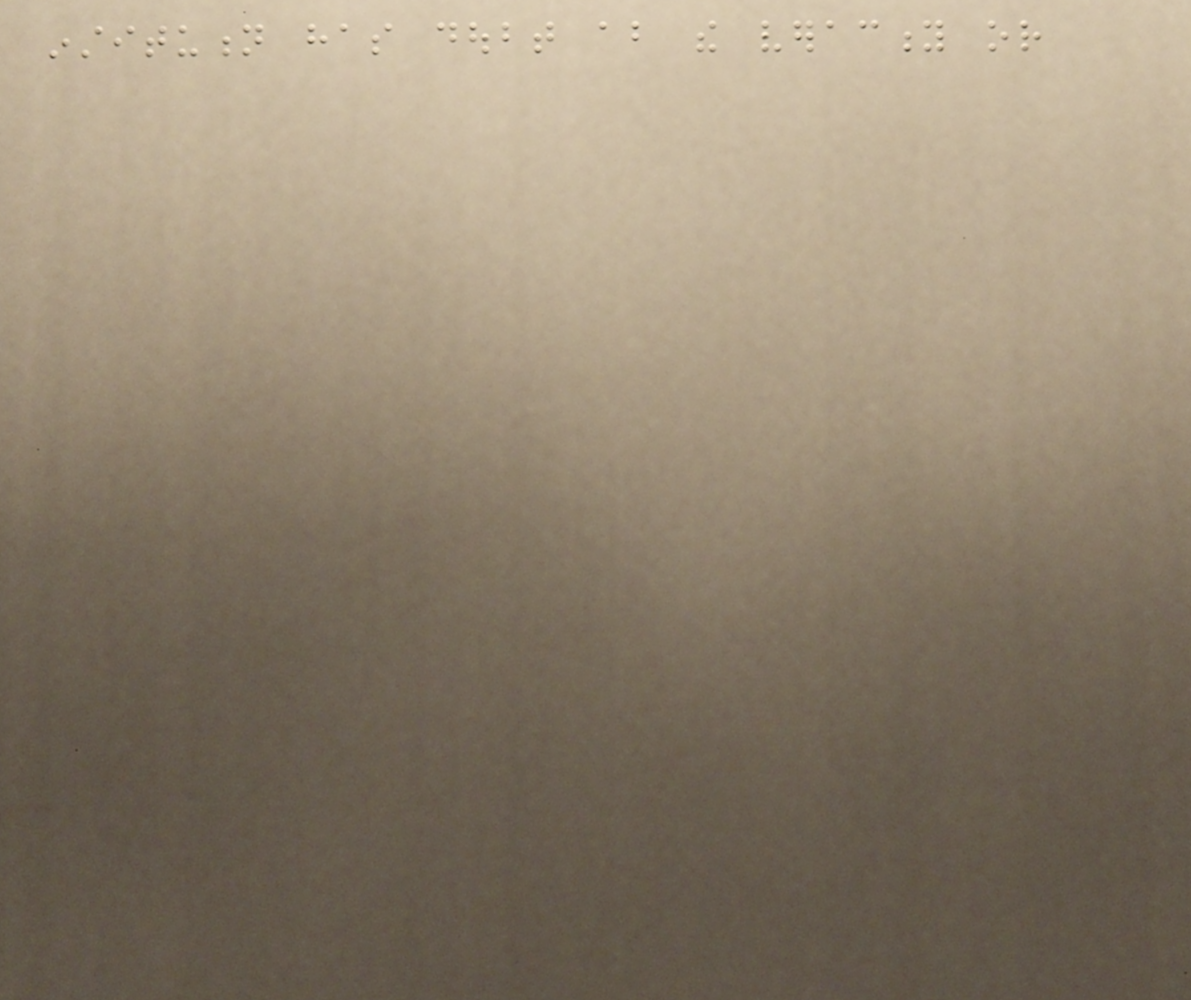institution has doubt about the veracity or
